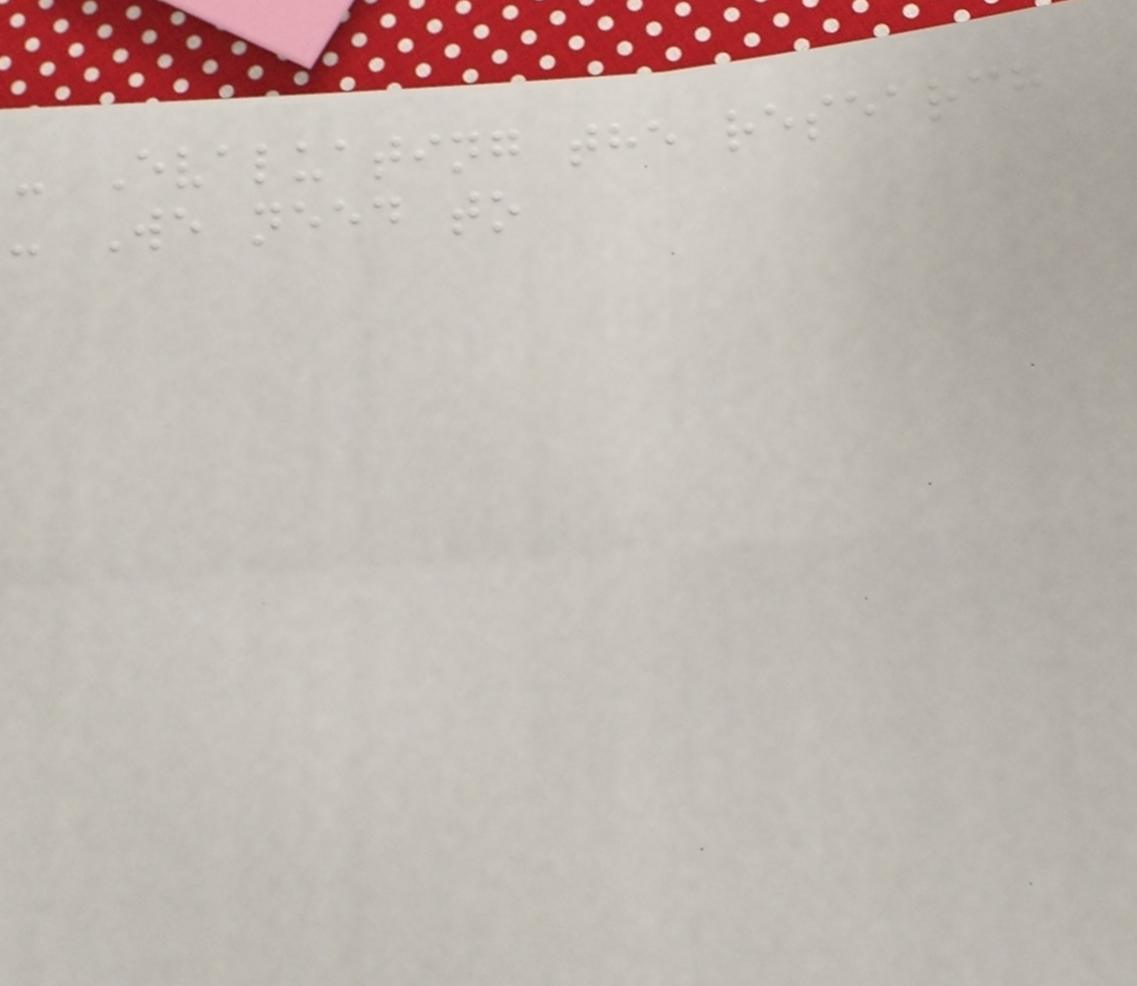- Evaluating the research
- We need to
